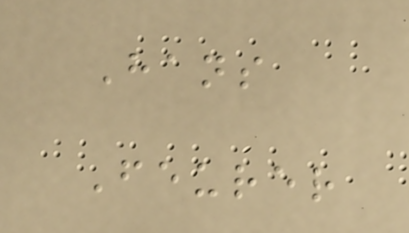Hans
Feurer
